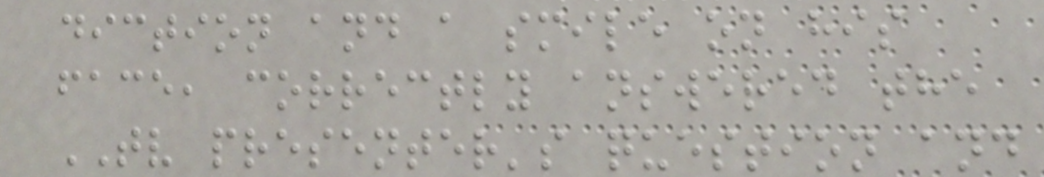diction and a smile on his
face, correctly answered the
TV presenter's question and
